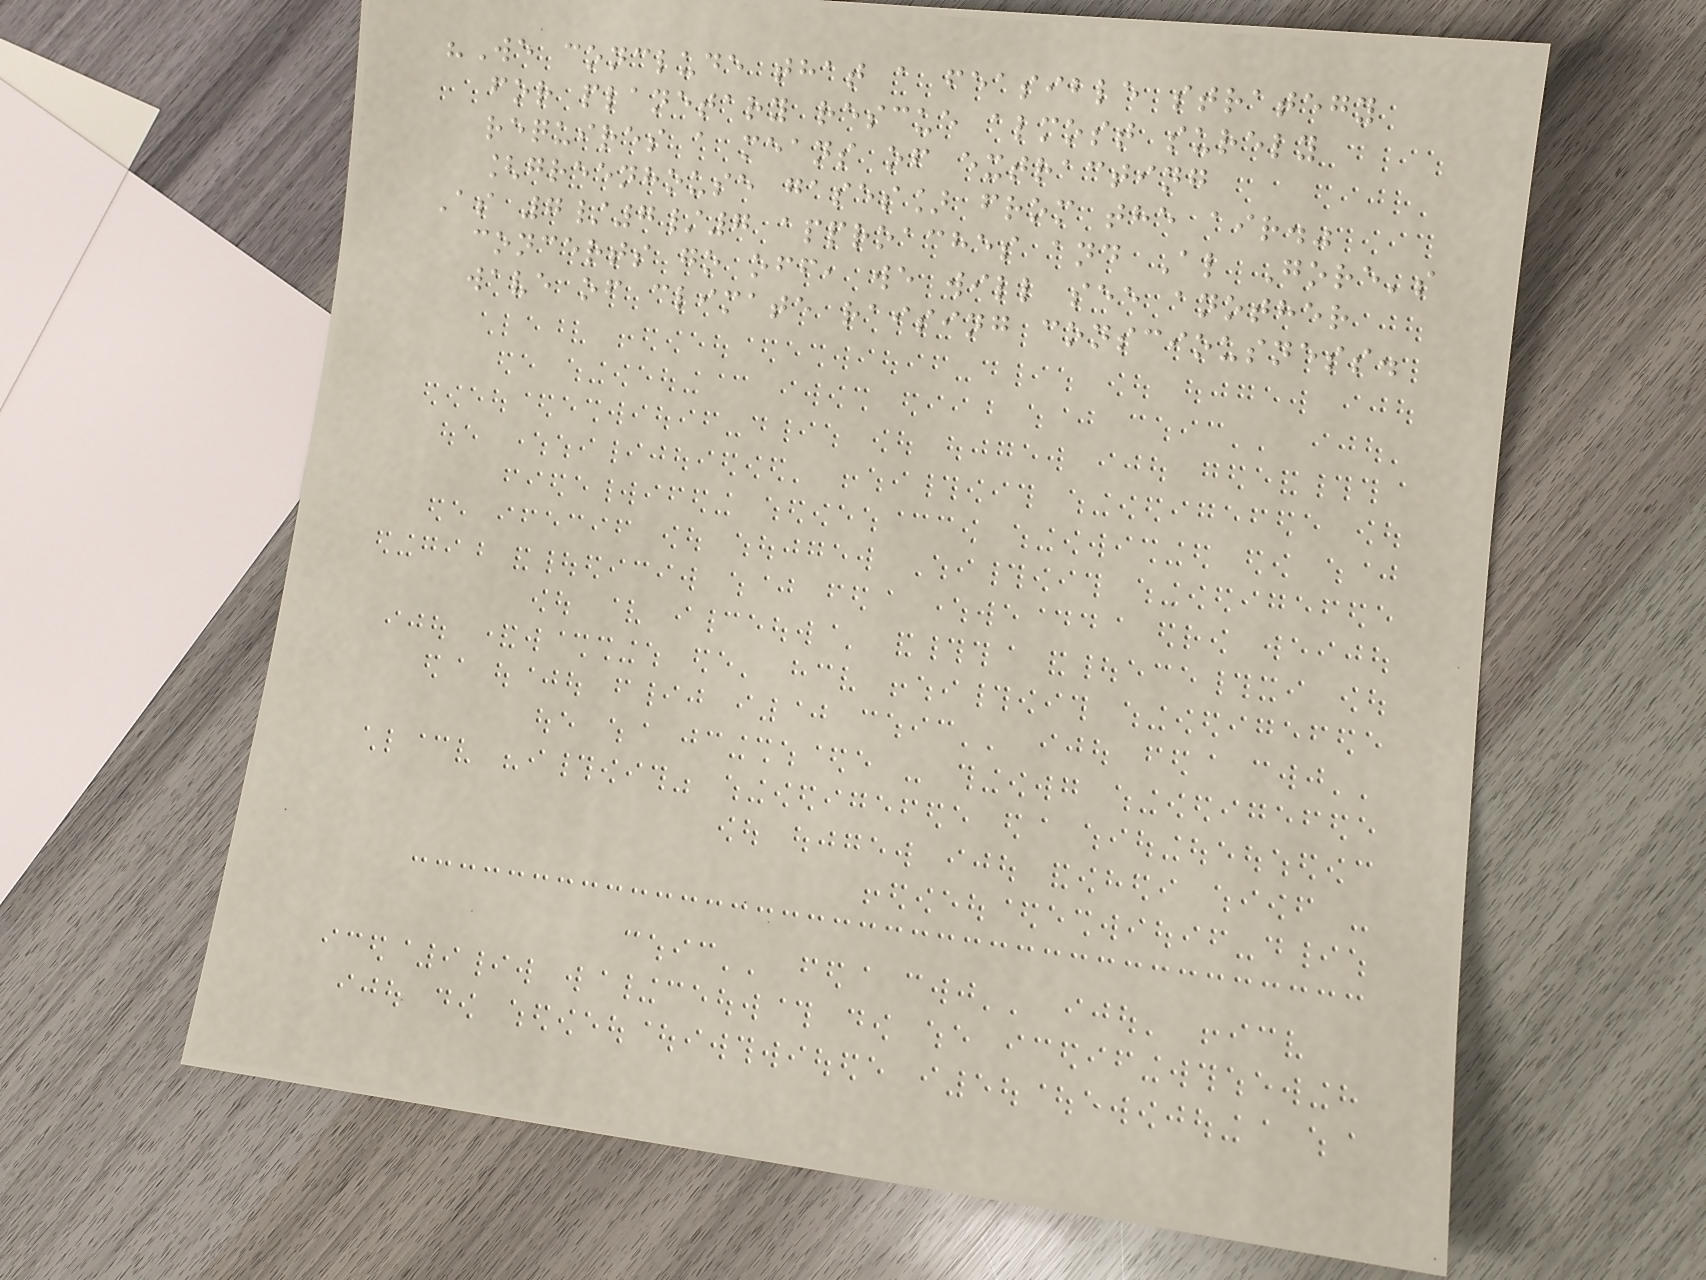"We conclude that a feasible strategy
for planetary rescue almost surely
requires a means of extracting
[greenhouse gases] from the air."
As 7/7/7 approaches and Al Gore's
concerts go off, we will see another
wave of climate raising consciousness.
